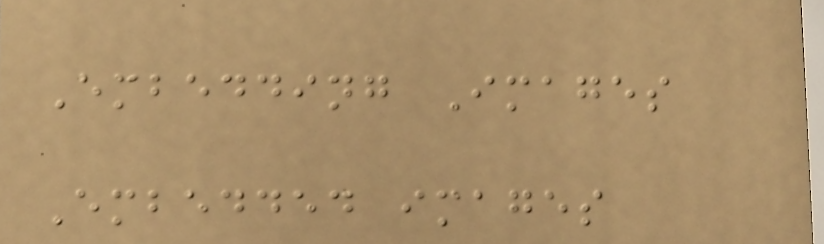Embedding Images
Embedded images
